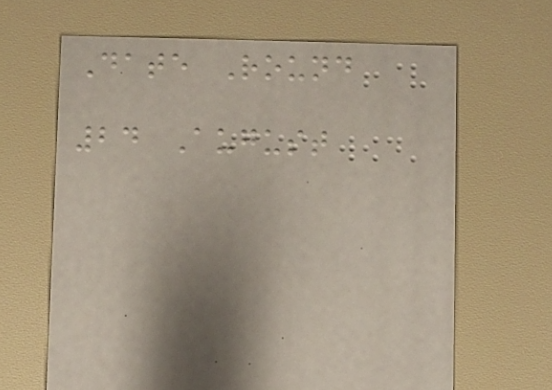Date Round
24 August
